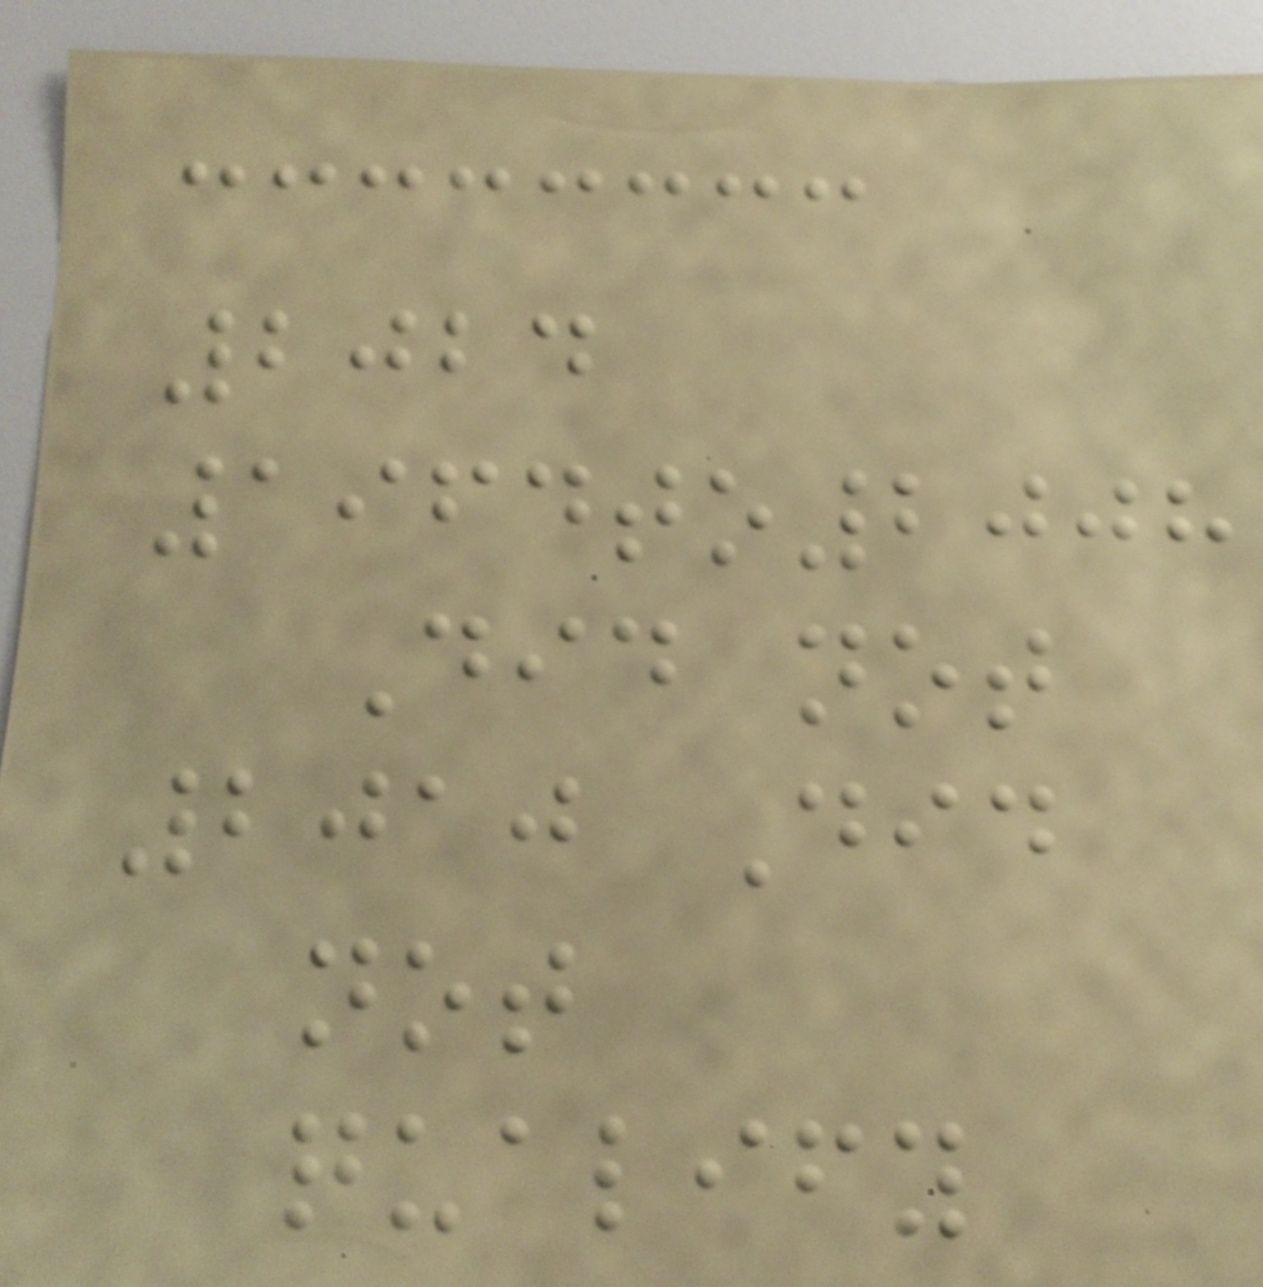2024
1964to2008
Did not
2010 Did
not
qualify
